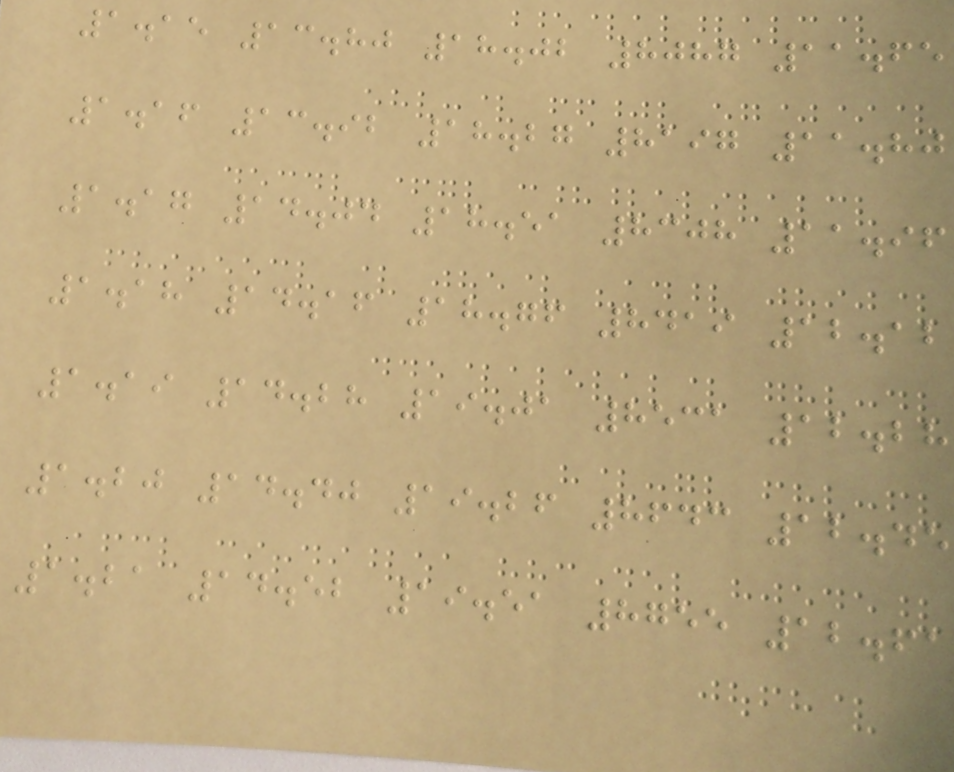1.15 13.80 18.02 8087 11.65
1.16 13.92 18.27 8197 11.80
1.17 14.04 18.51 8308 11.96
1.18 14.16 18.76 8419 12.12
1.19 14.28 19.01 8531 12.28
1.20 14.40 19.26 8643 12.45
1.21 14.52 19.51 8755 12.61
